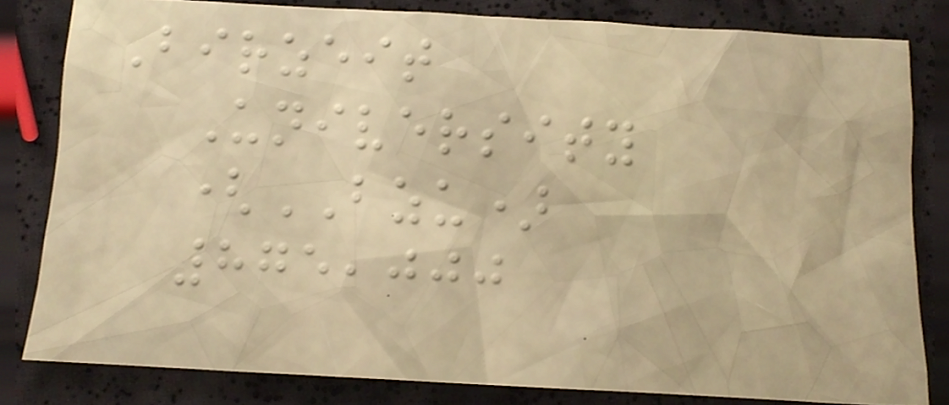Birzeit
University
(BZU)
875,000
